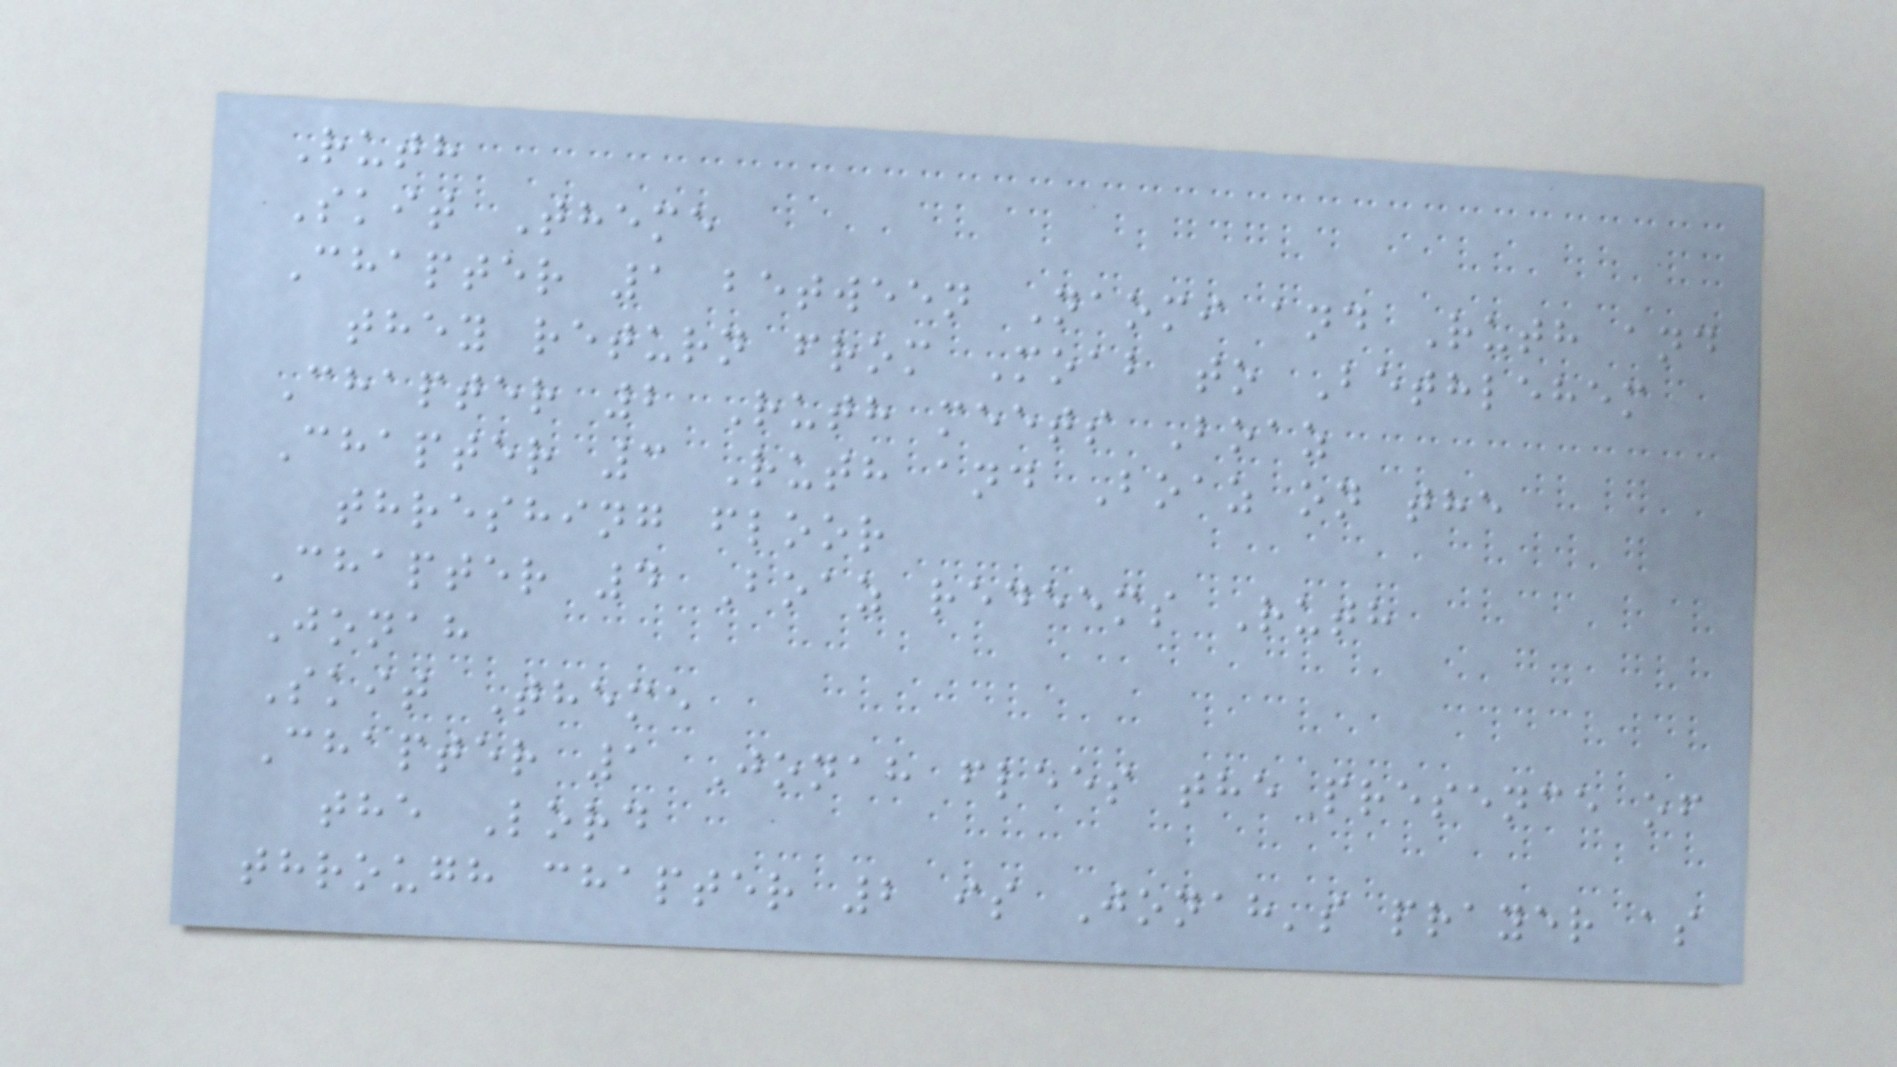Ruth
Skit Theme
Chapter 1 between Naomi and Ruth and
they return from Moab to Bethlehem
Chapter 2 Ruth meets Boaz
Chapter 3 Ruth and Boaz on the
threshing floor
Chapter 4 Boaz redeems Ruth
Jonah
Skit Theme
Chapter 1 Jonah flees the presence of
the Lord
through chapter 2 is Jonah's prayer as
